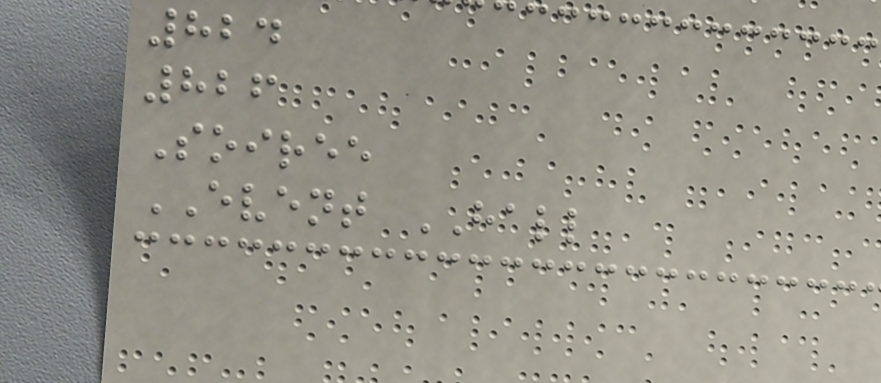824
826
Soiree
EVENT HALL
